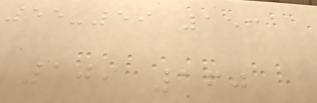55-59 153
109 160
